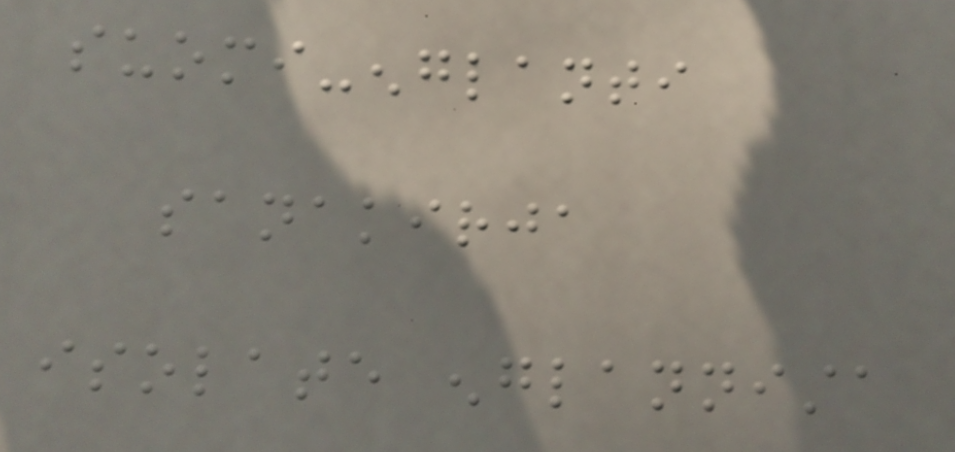suomi-englanti
sanakirja
isolate englannista
